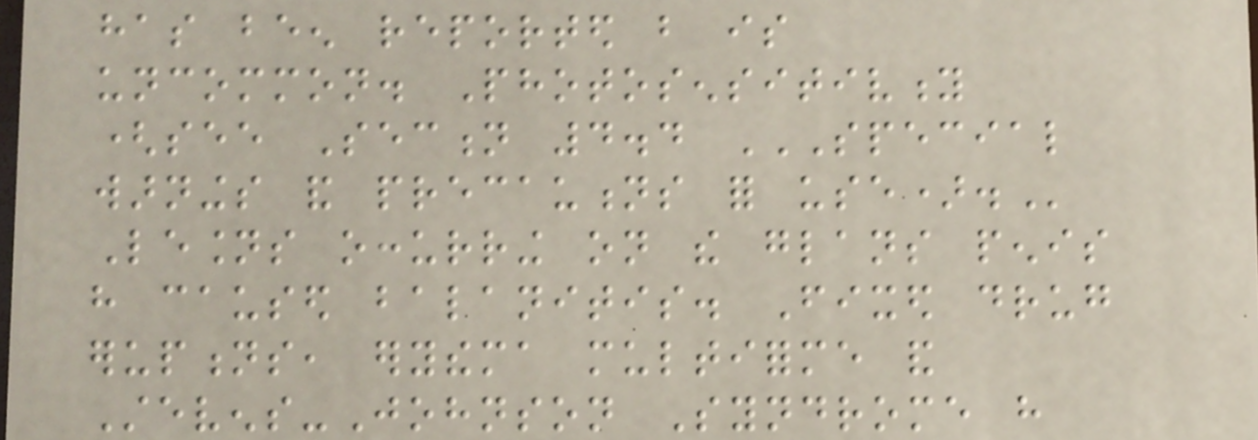has been reported but is
uncommon. Photosensitivity
(see Section 4.4 SPECIAL
WARNINGS AND PRECAUTIONS FOR USE).
Lesions occurring on the glans penis
have caused balanitis. Fixed drug
eruptions, erythema multiforme and
Stevens-Johnson Syndrome have
